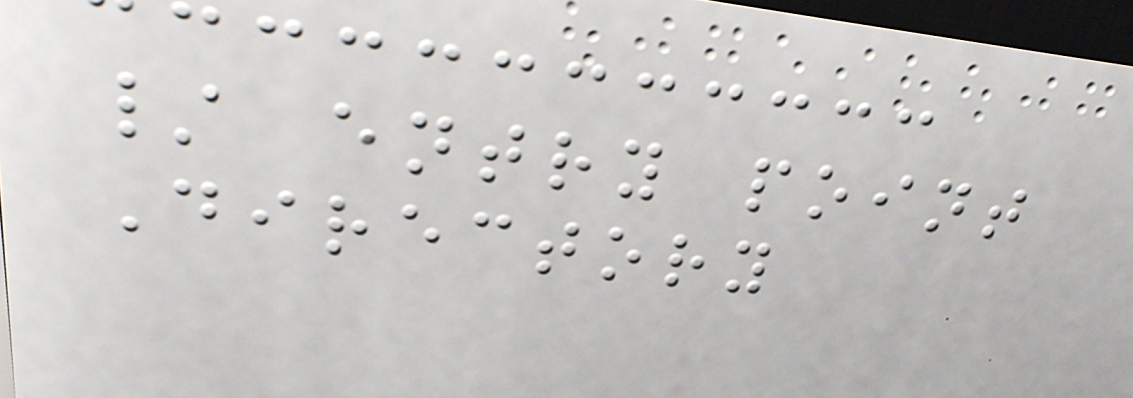/ entry point
Directory
